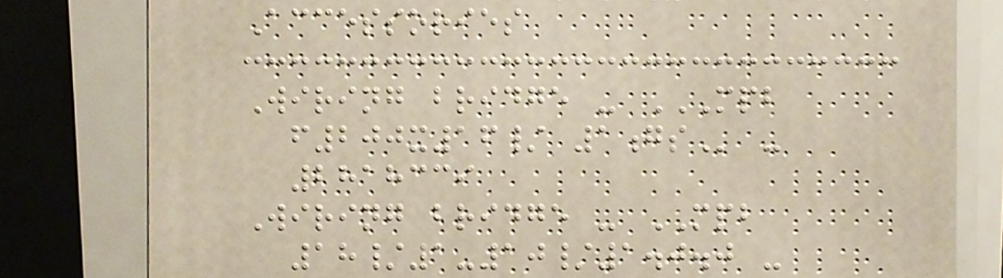Accessories
Wiring bridge - MPB
F200X16/ 1GS -
2818339
Wiring bridge - MPB
18/1-10/1.0.0 -
